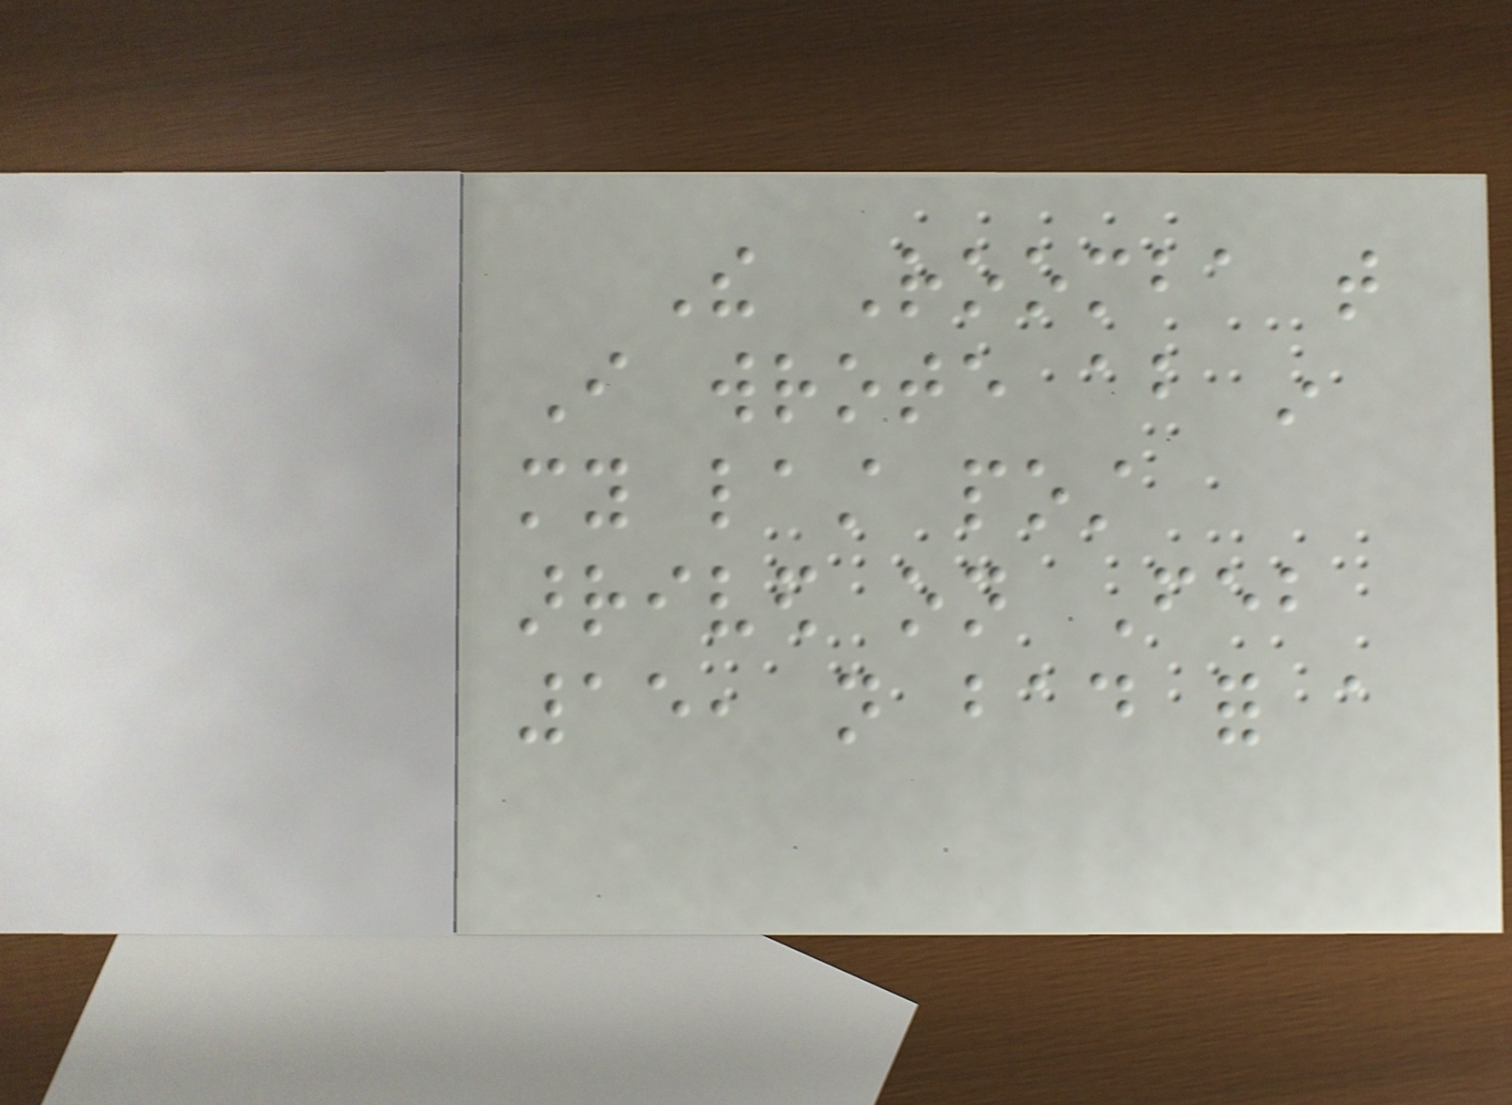The Roomba that
I wrote about in
my last post
arrived on Feb
15, not bad for a
